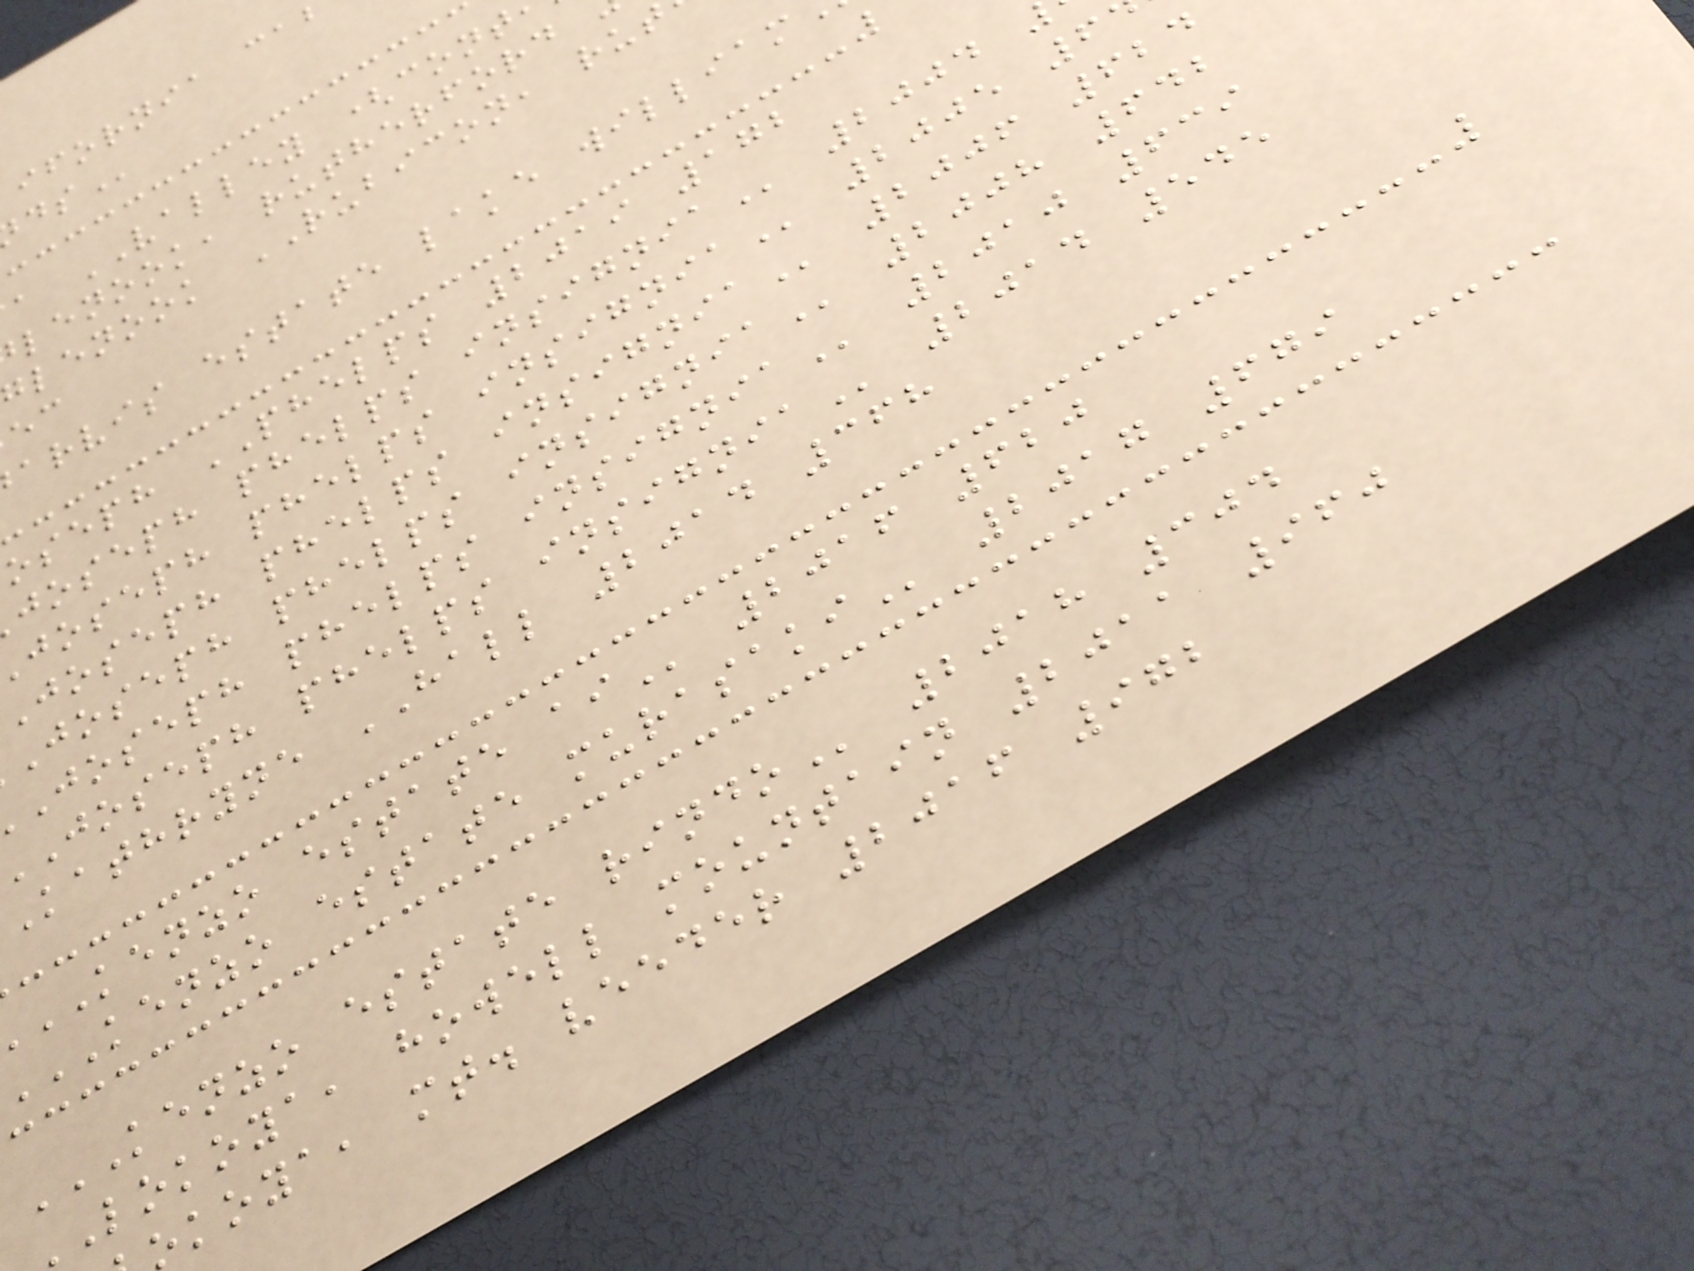a VALLEY (cont
lenook, rutherford
glenook RUBICON, rut
arvis estate lake
oseph PHELPS 2019 172
joseph phelps
joseph phelps
joseph phelps
joseph phelps
joseph phelps
joseph phelps
kathryne HALL 2014 368
KENZO estate
KENZO estate
KENZO ESTATE RINDO 2018 304
lokoya, howell mountain 2011 960
koya, mt. veeder 2016 972
